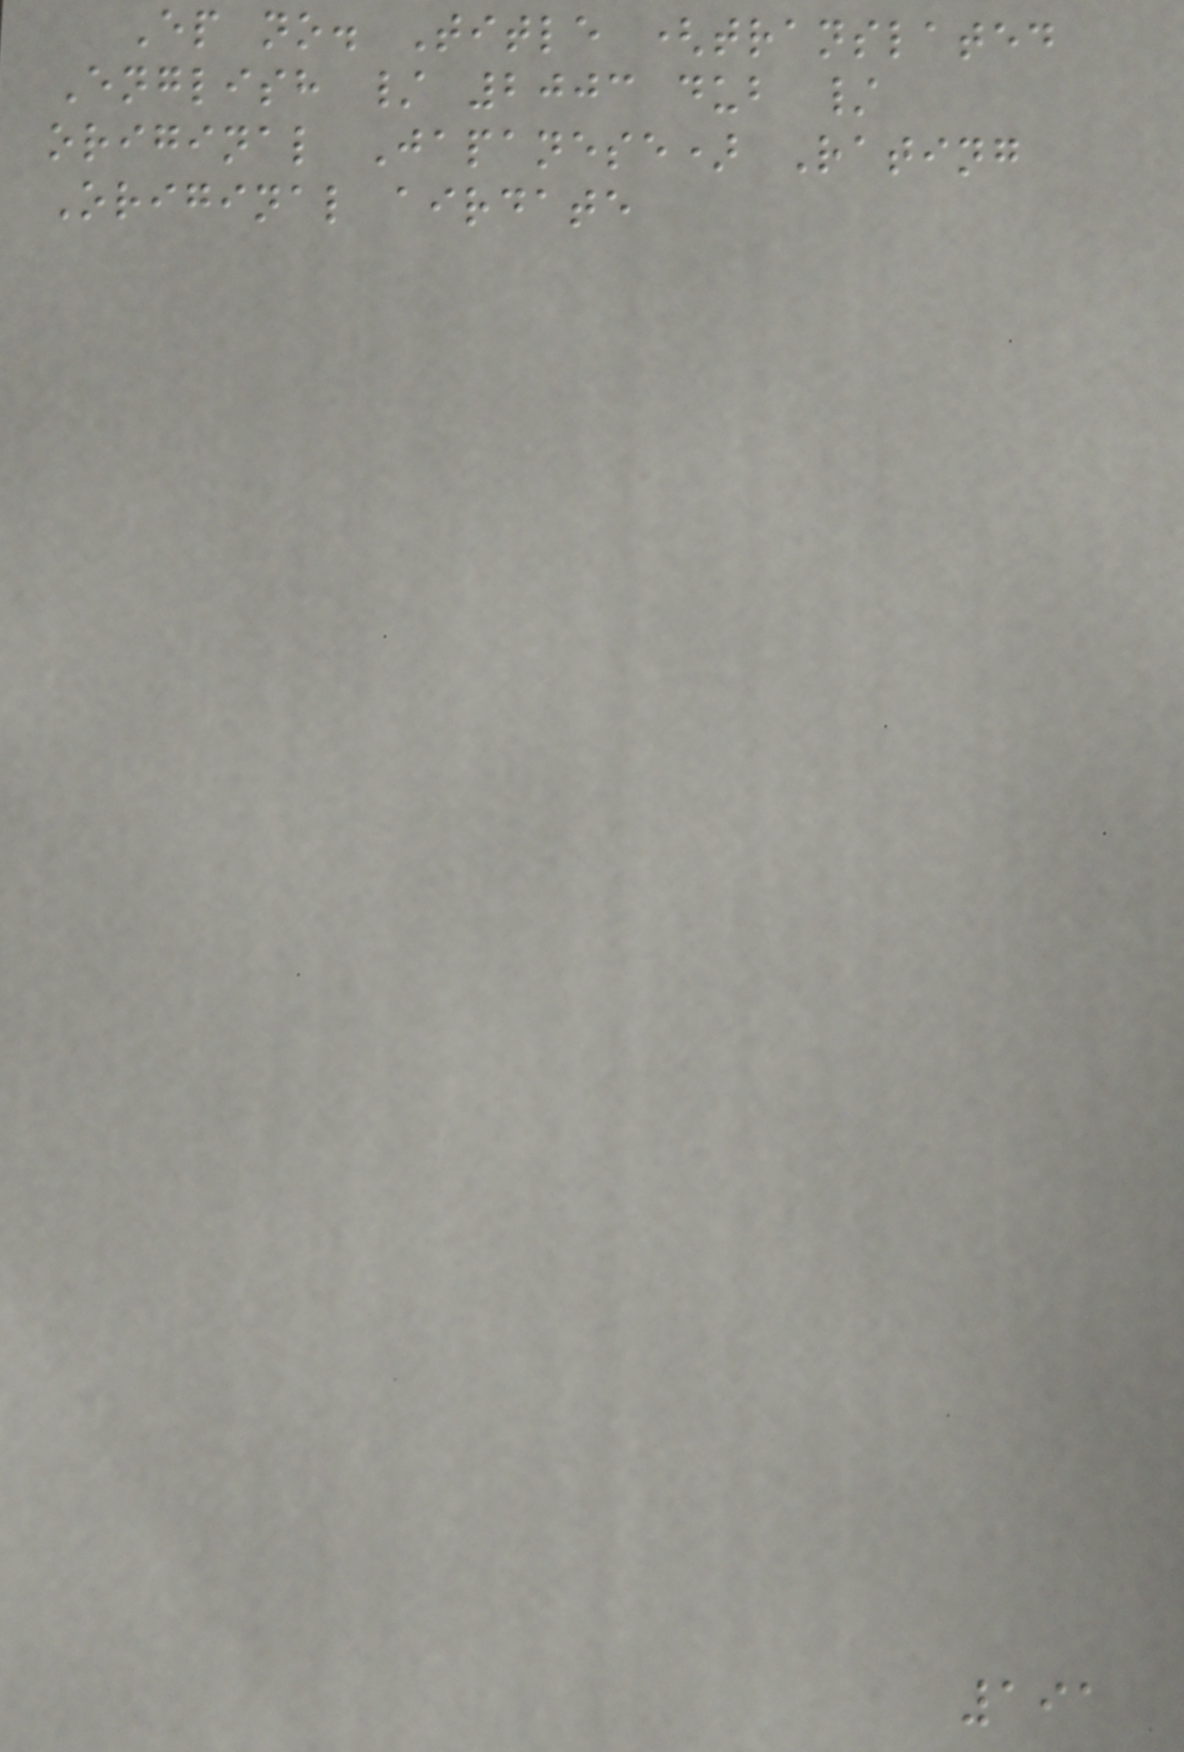Ep no. Title (translated
English / 2003 dub /
original Japanese) Rating
Original airdate
191
